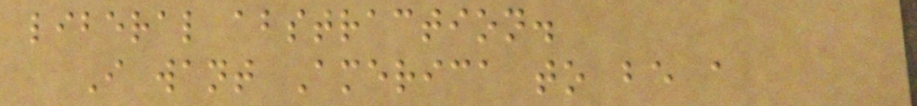liberal abstraction.
I want America to be a
